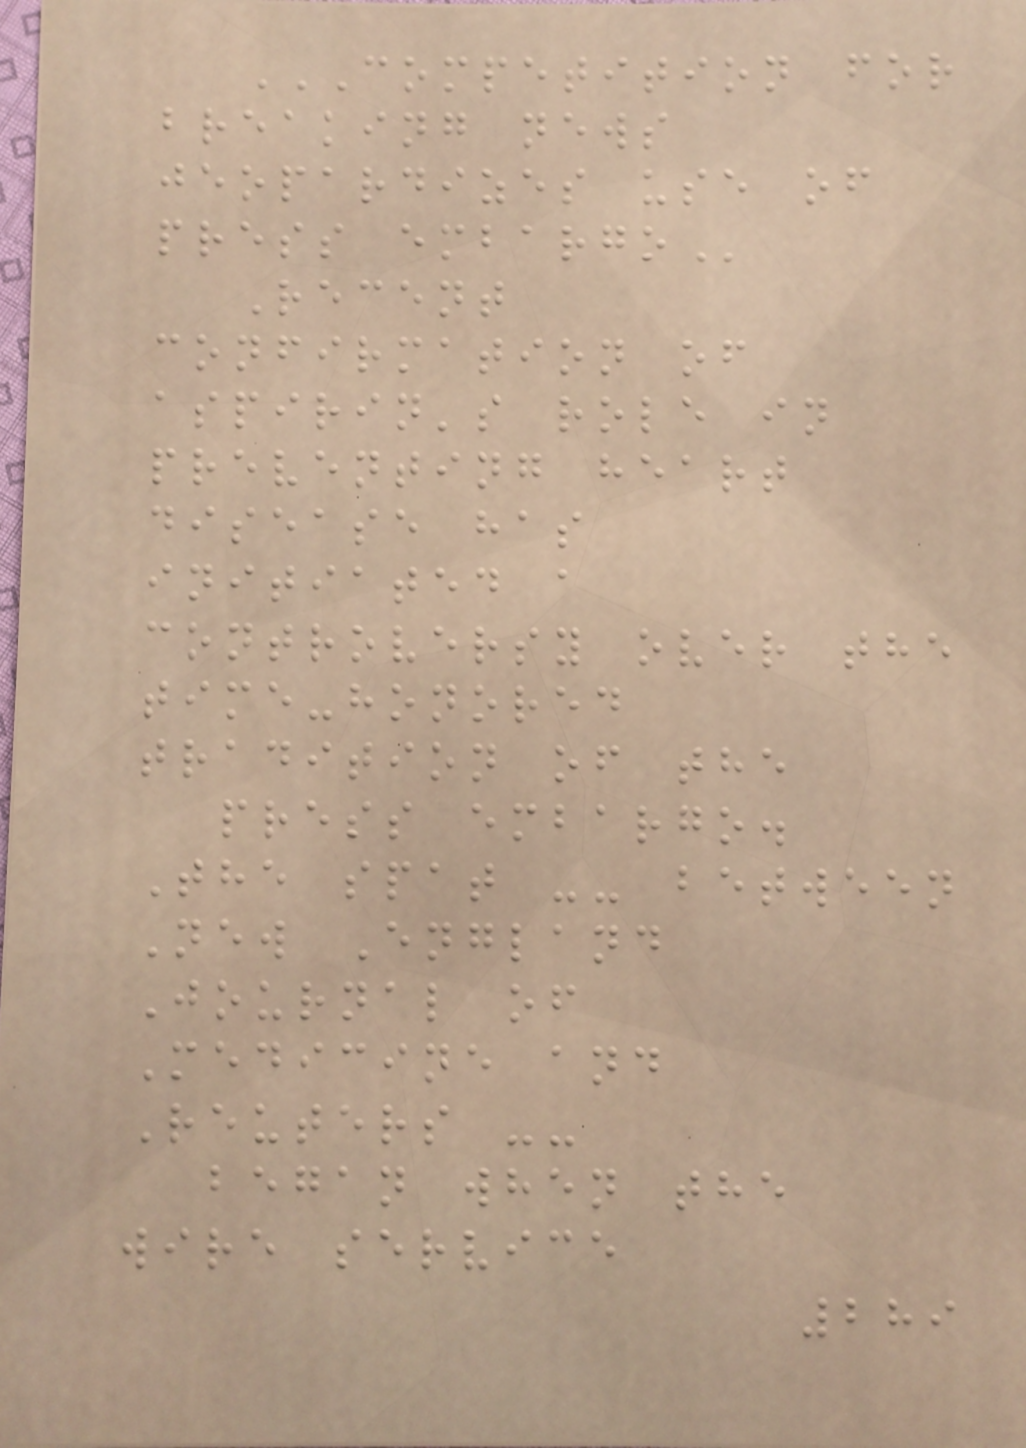COMPETITION FOR
BREAKING NEWS
JEOPARDIZES USE OF
PRESS EMBARGO
Recent
confirmation of
aspirin's role in
preventing heart
disease has
initiated a
controversy over the
time-honored
tradition of the
press embargo.
The spat -- between
New England
Journal of
Medicine and
Reuters --
began when the
wire service
289
